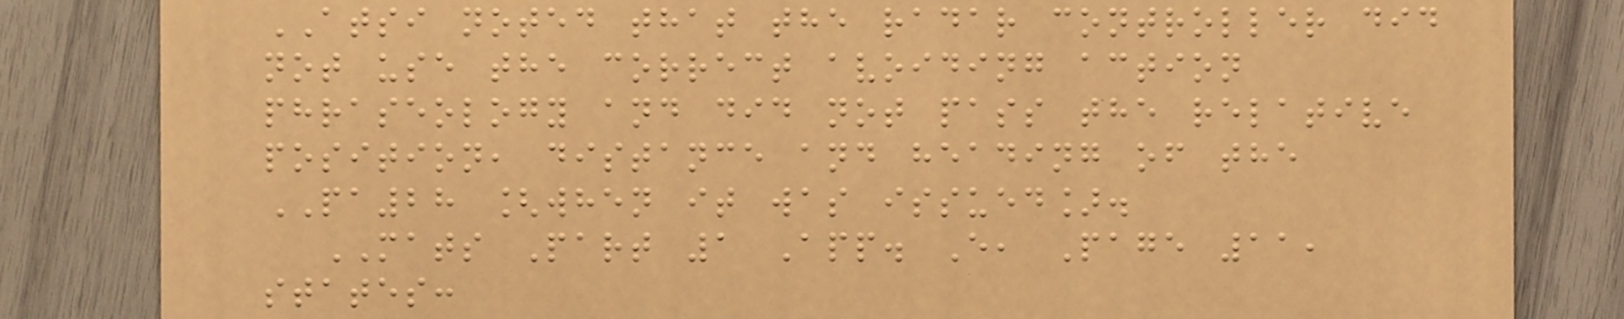ATSI noted that the radar controller did
not use the correct avoiding action
phraseology and did not pass the relative
position, distance and heading of the
PA28 [when it was issued].
MATS Part 1 App. E, Page 11,
states:
